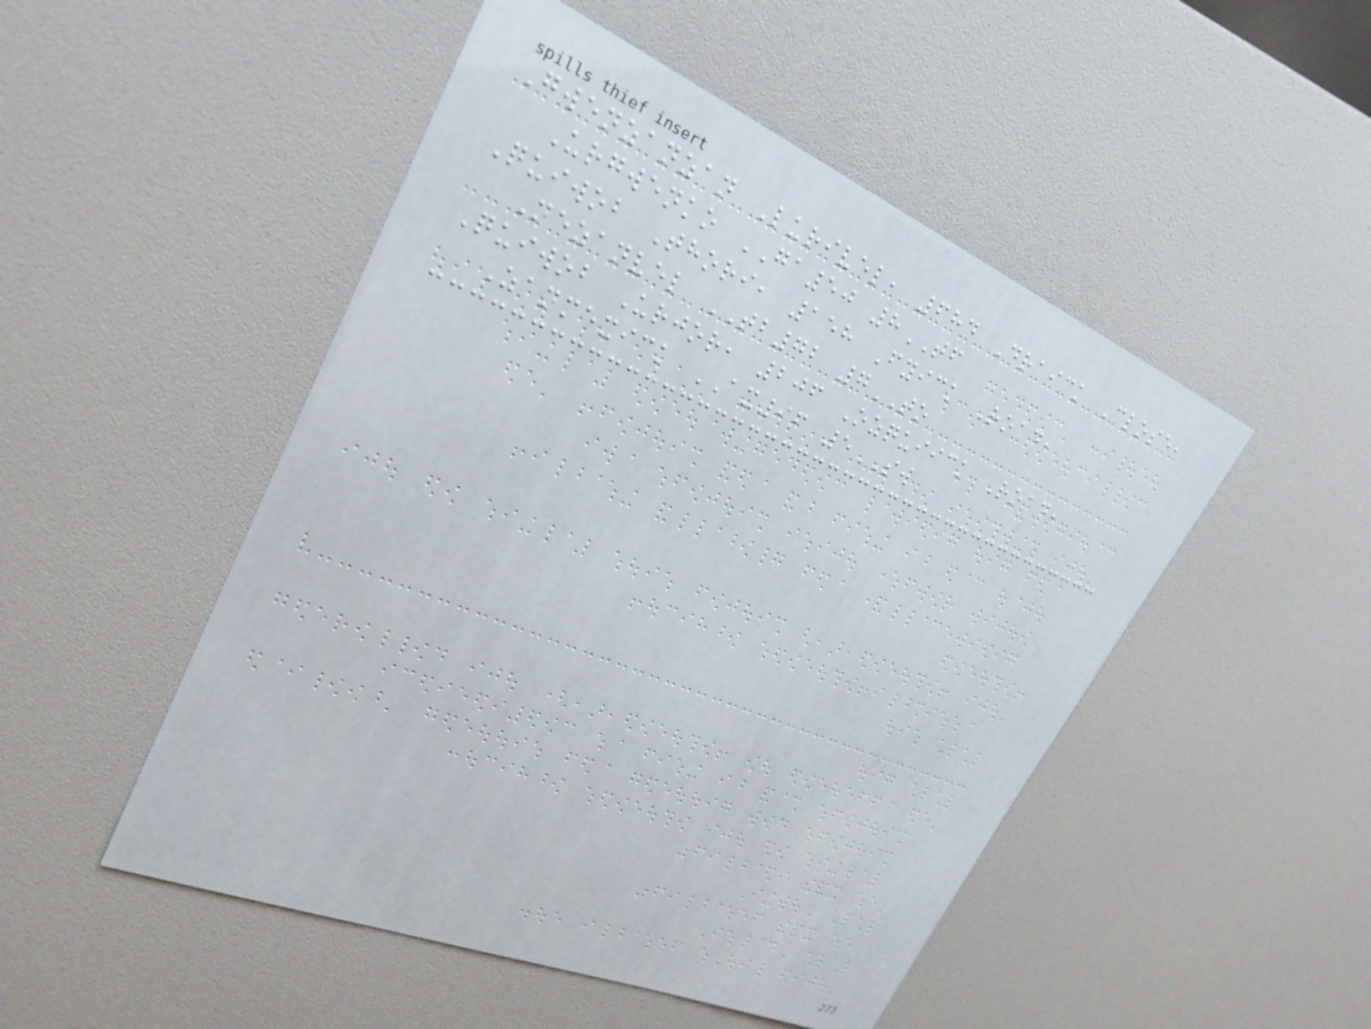Gwenzanzan Lurivel, 684 Draick Close,
Urgwenko GA50 8TF
Quiwob Thori, 158 Fyick Road,
Nezanvel TB72 7TO
Quiwob Urjor, 206 Ozquiick Road,
Zanmexick AX96 5SW
